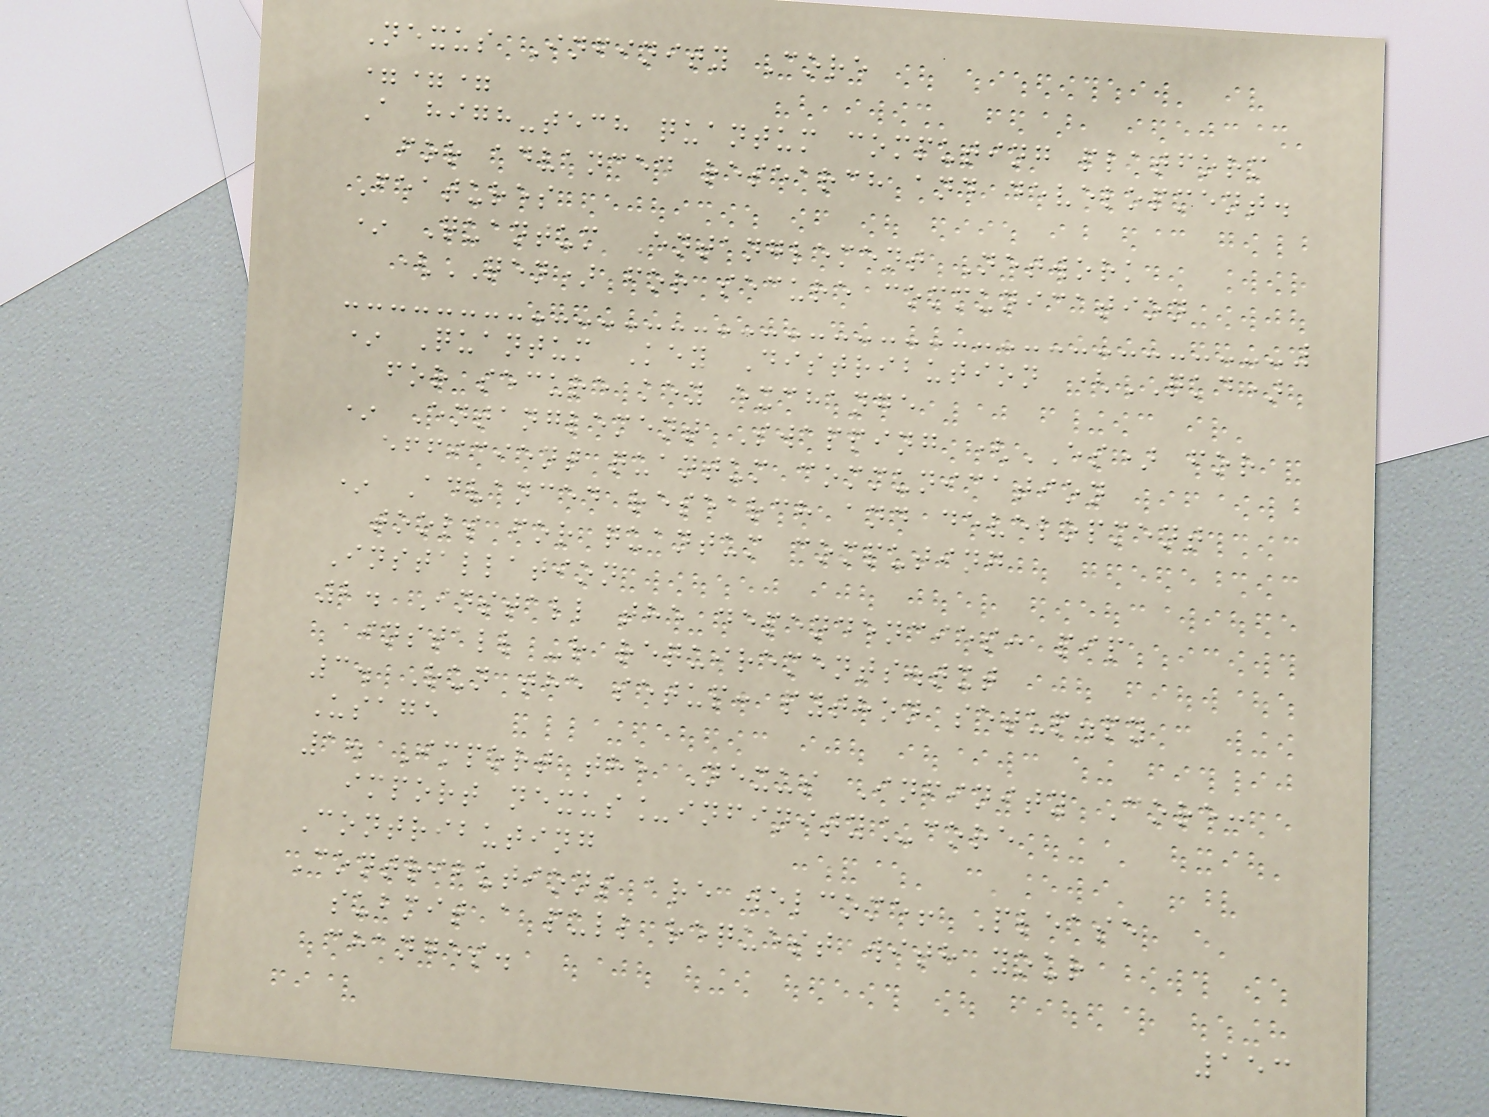Nexus Infinity Core
===
A high-tech quantum computing platform
for advanced research and development.
Features
* Quantum Entanglement Network
(QEN) for secure communication
* Quantum Key Distribution (QKD)
for secure key exchange
* Entanglement Swapping (ES) for
efficient quantum communication
* Advanced research and development
tools for quantum computing
Installation
2. Install the dependencies: pip
install -r requirements.txt
3. Run the setup: python setup.py
Usage
1. Import the Nexus Infinity Core:
import nexus_infinity_core
Contributing
Contributions are welcome! Please
submit a pull request with your
changes.
153
